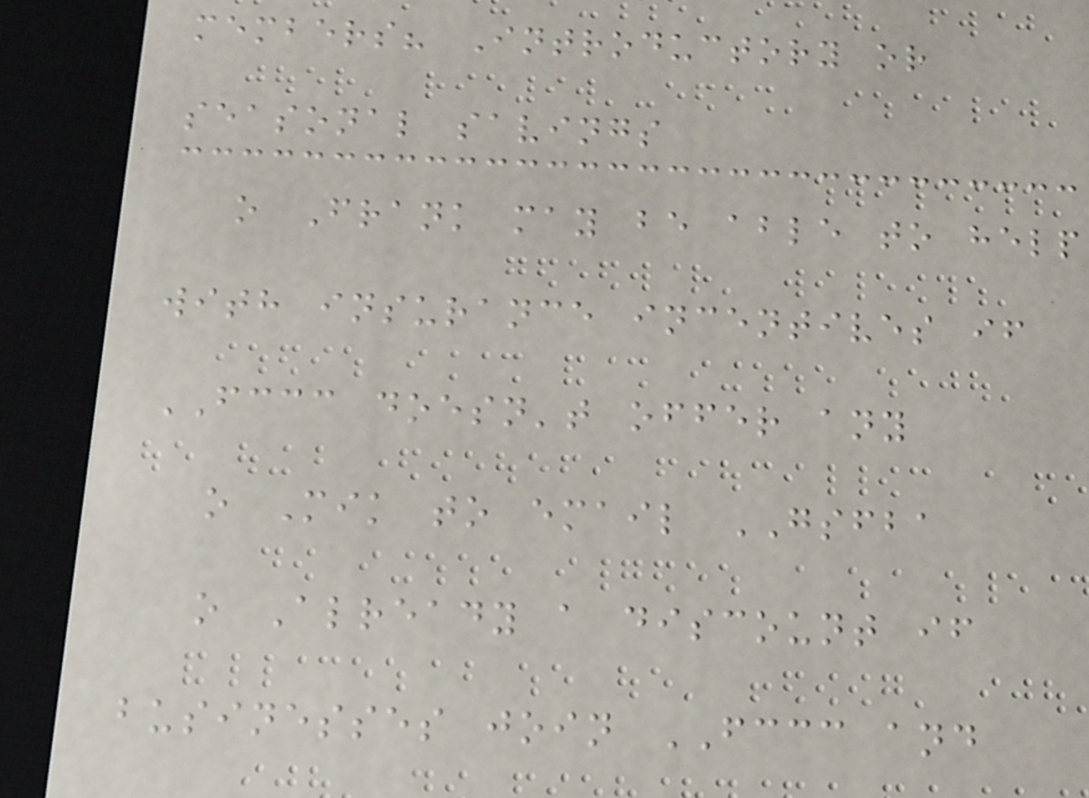members? Introductory or
seasonal savings
o Frank may be able to help
with insurance incentives if
FCCC doesn't offer any
o Mik to email GSFBA
o Already a discount if
businesses join FCCC and
